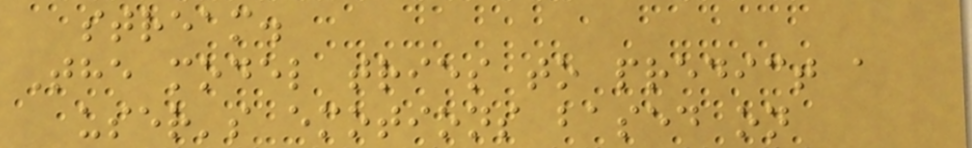stream.
The model tries to predict a
user's emotions based on
